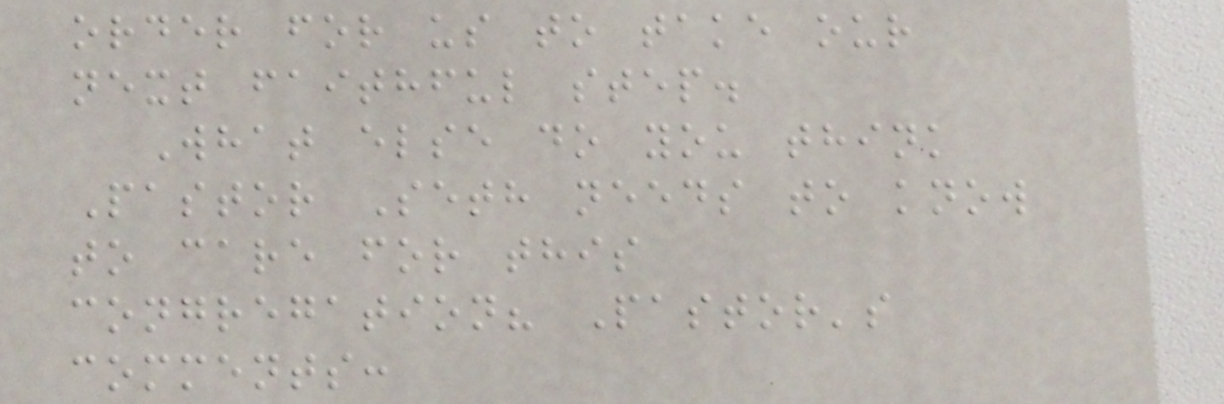order for us to take our
next faithful step.
What else do you think
Pastor Seth needs to know
to care for this
congregation? Pastor's
comments:
